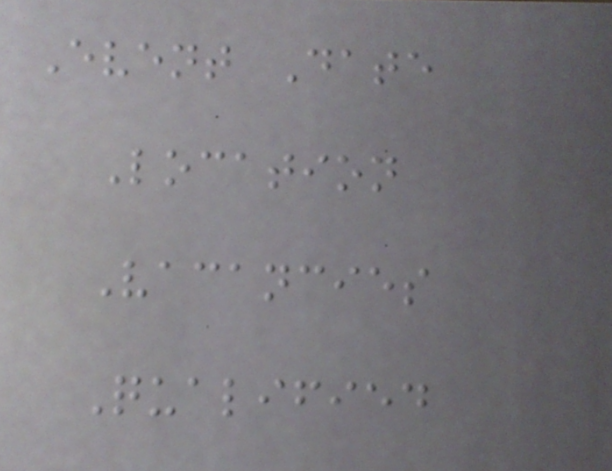Event Date
Location
Vacancies
Qualified
